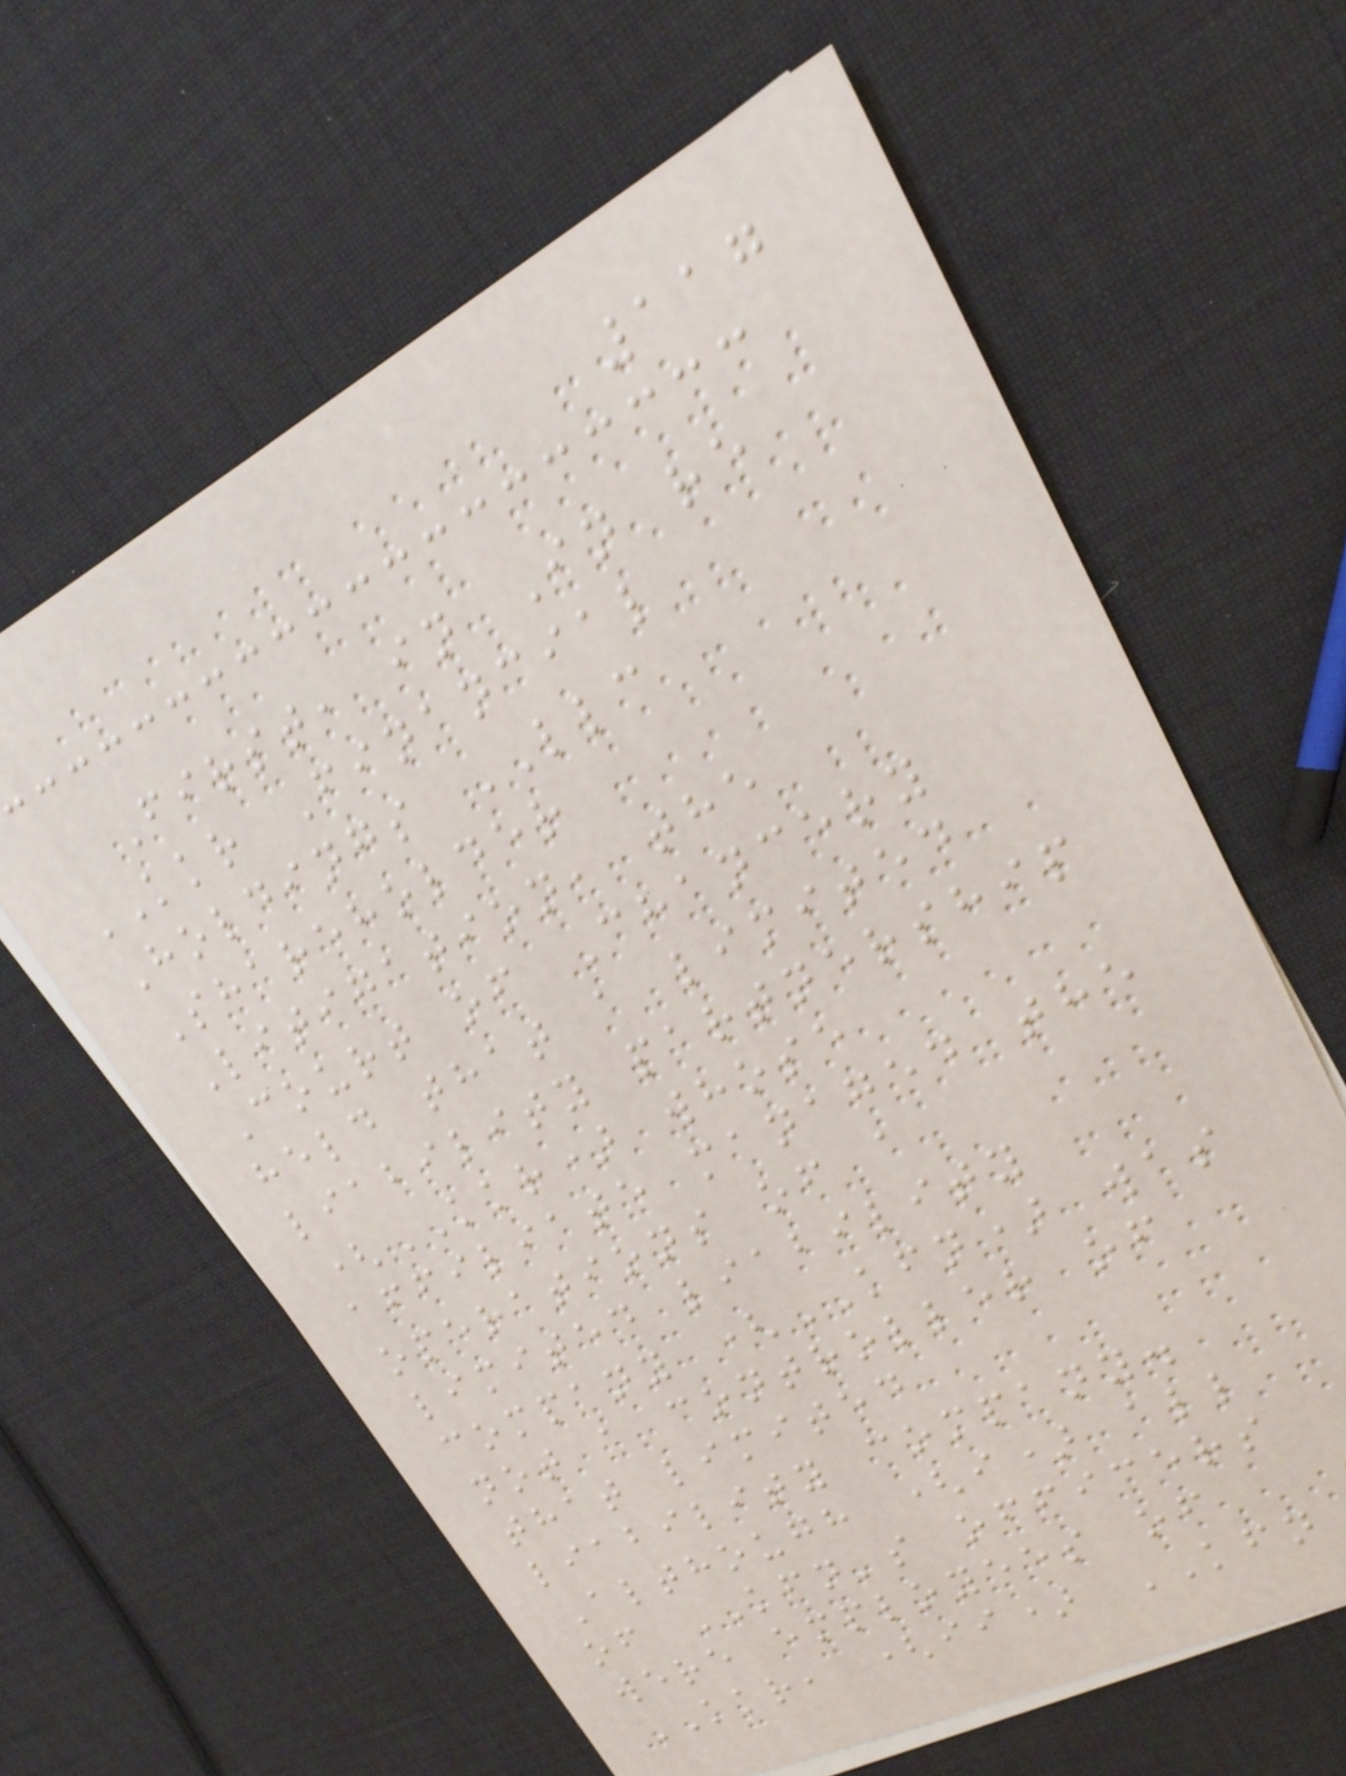117
First, in In re
KKR Financial
Holdings LLC
Shareholder
Litigation, the
Court of Chancery
held that a limited
liability partnership
(KKR) whose
affiliate managed the
operations of a
limited liability
company (KFN) was
not a controller of
that limited
liability company.
Although (i) all
of KFN's officers
were employees of
KKR, (ii) KFN
